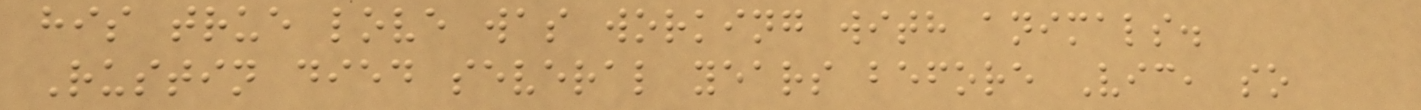his true love was working with animals.
Rustin died several years before Vic, so
